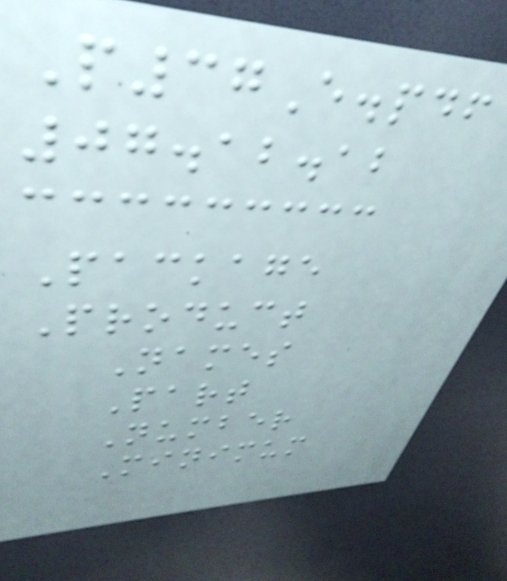P37E.pdf
07.12.12
Package
Product
Names
Part
Number
Minimum
